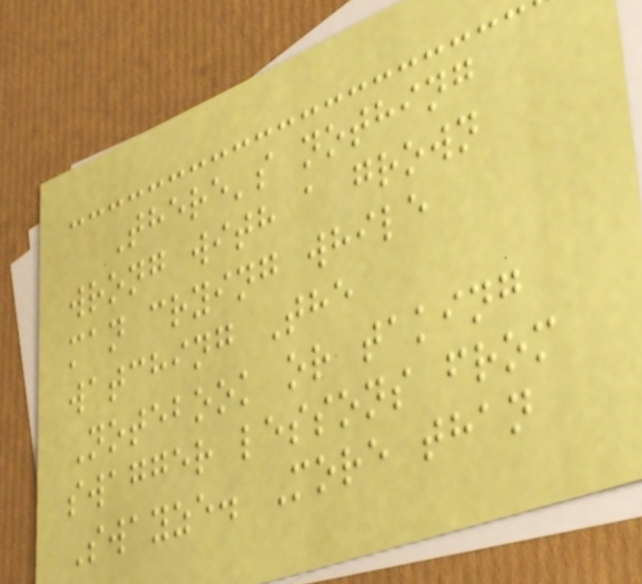There's nothing
wrong with a grown
man crying while
watching The
Notebook or taking
swagger lessons from
Swayze. More than
